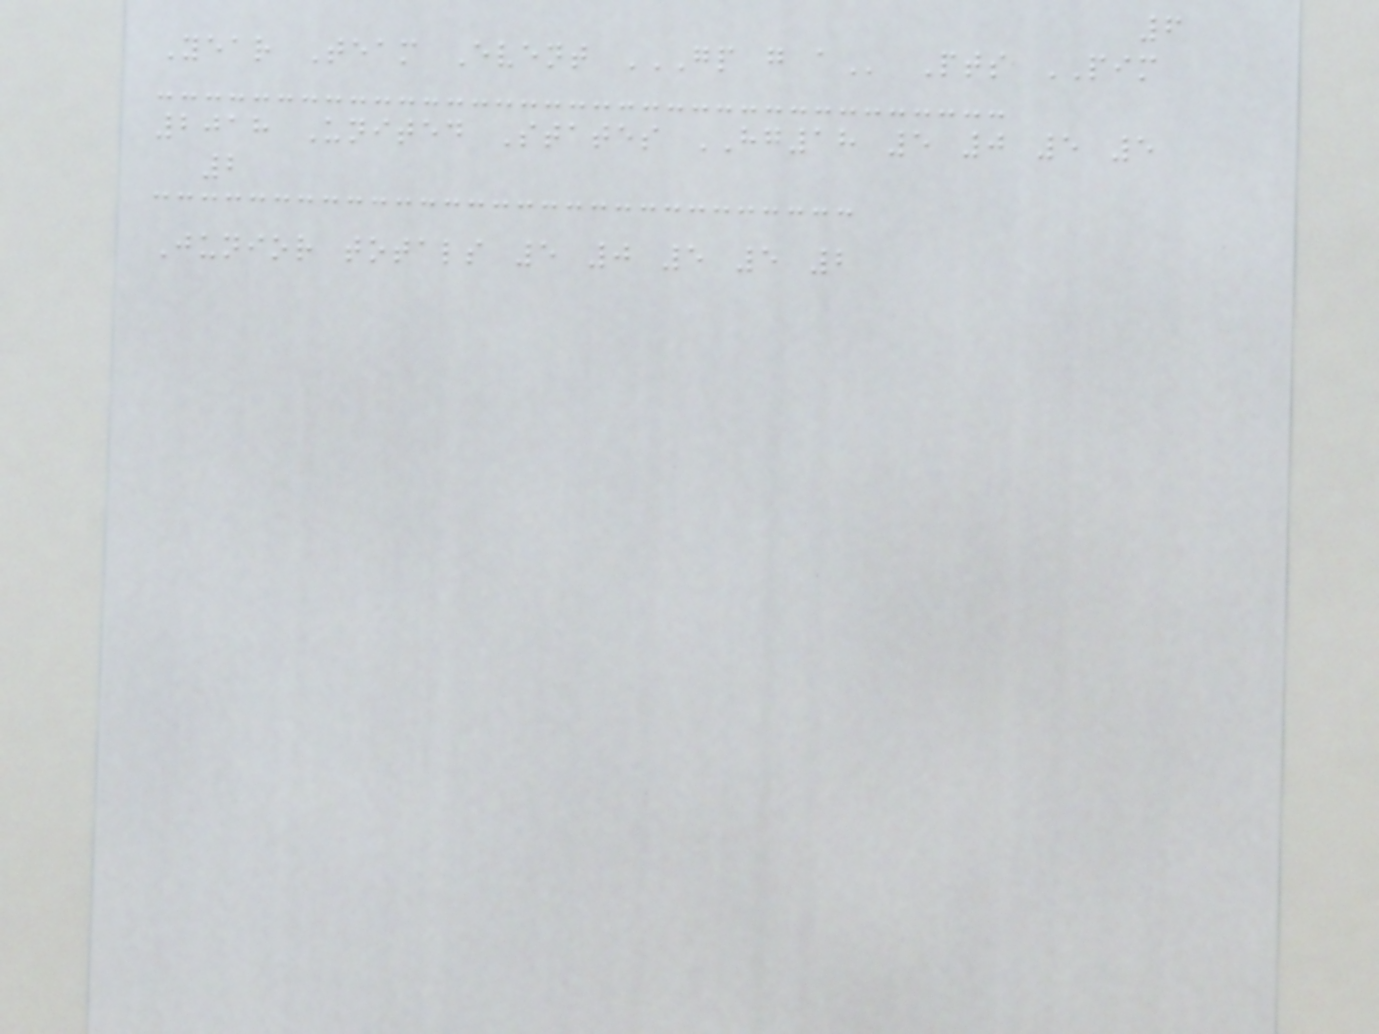6
Year Team Event GP G A Pts PIM
2018 United States HG18 5 0 5 5
2
Junior totals 5 0 5 5 2
